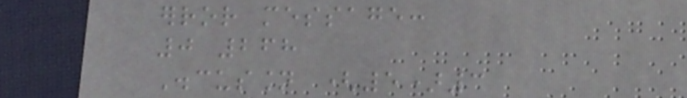error message:
0 268
Discussion (5)3
